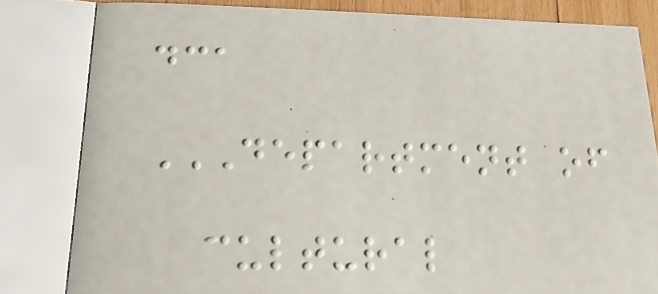dca
DEPARTMENT OF
CULTURAL
